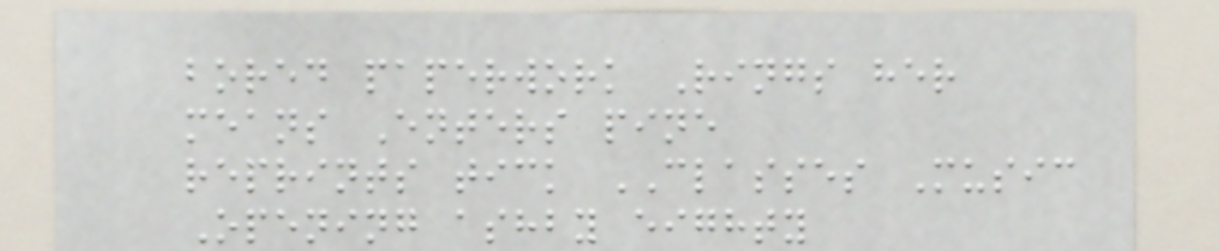bored paperwork Rings her
means Enters pine
reprints tick CLASSES Music
Opening ashby eighty
